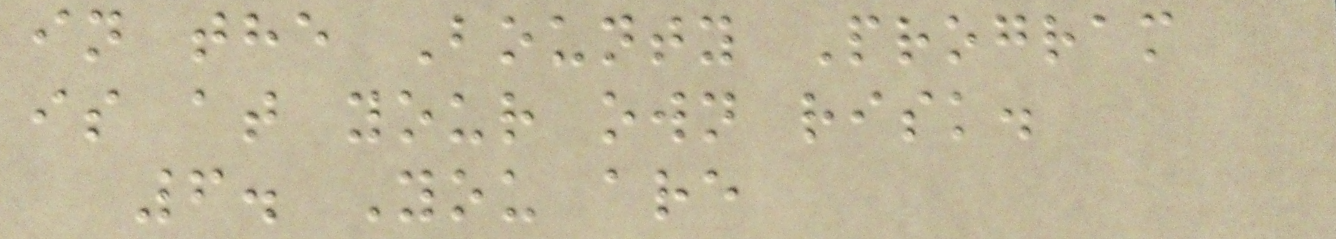in the Bounty Program
is at your own risk.
6. You are
